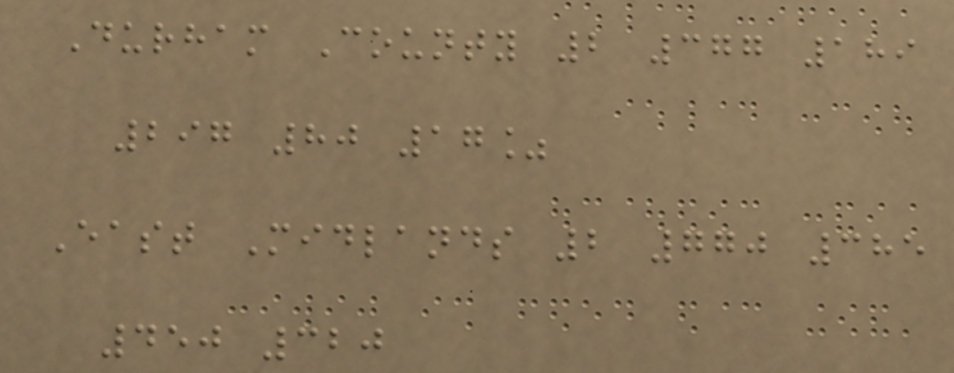Durham County 2 377 189
297 80 17%
East Midlands 2 770 385
450 320
